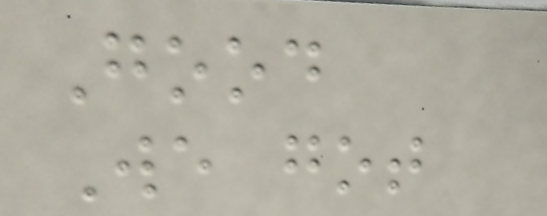Good
We got
